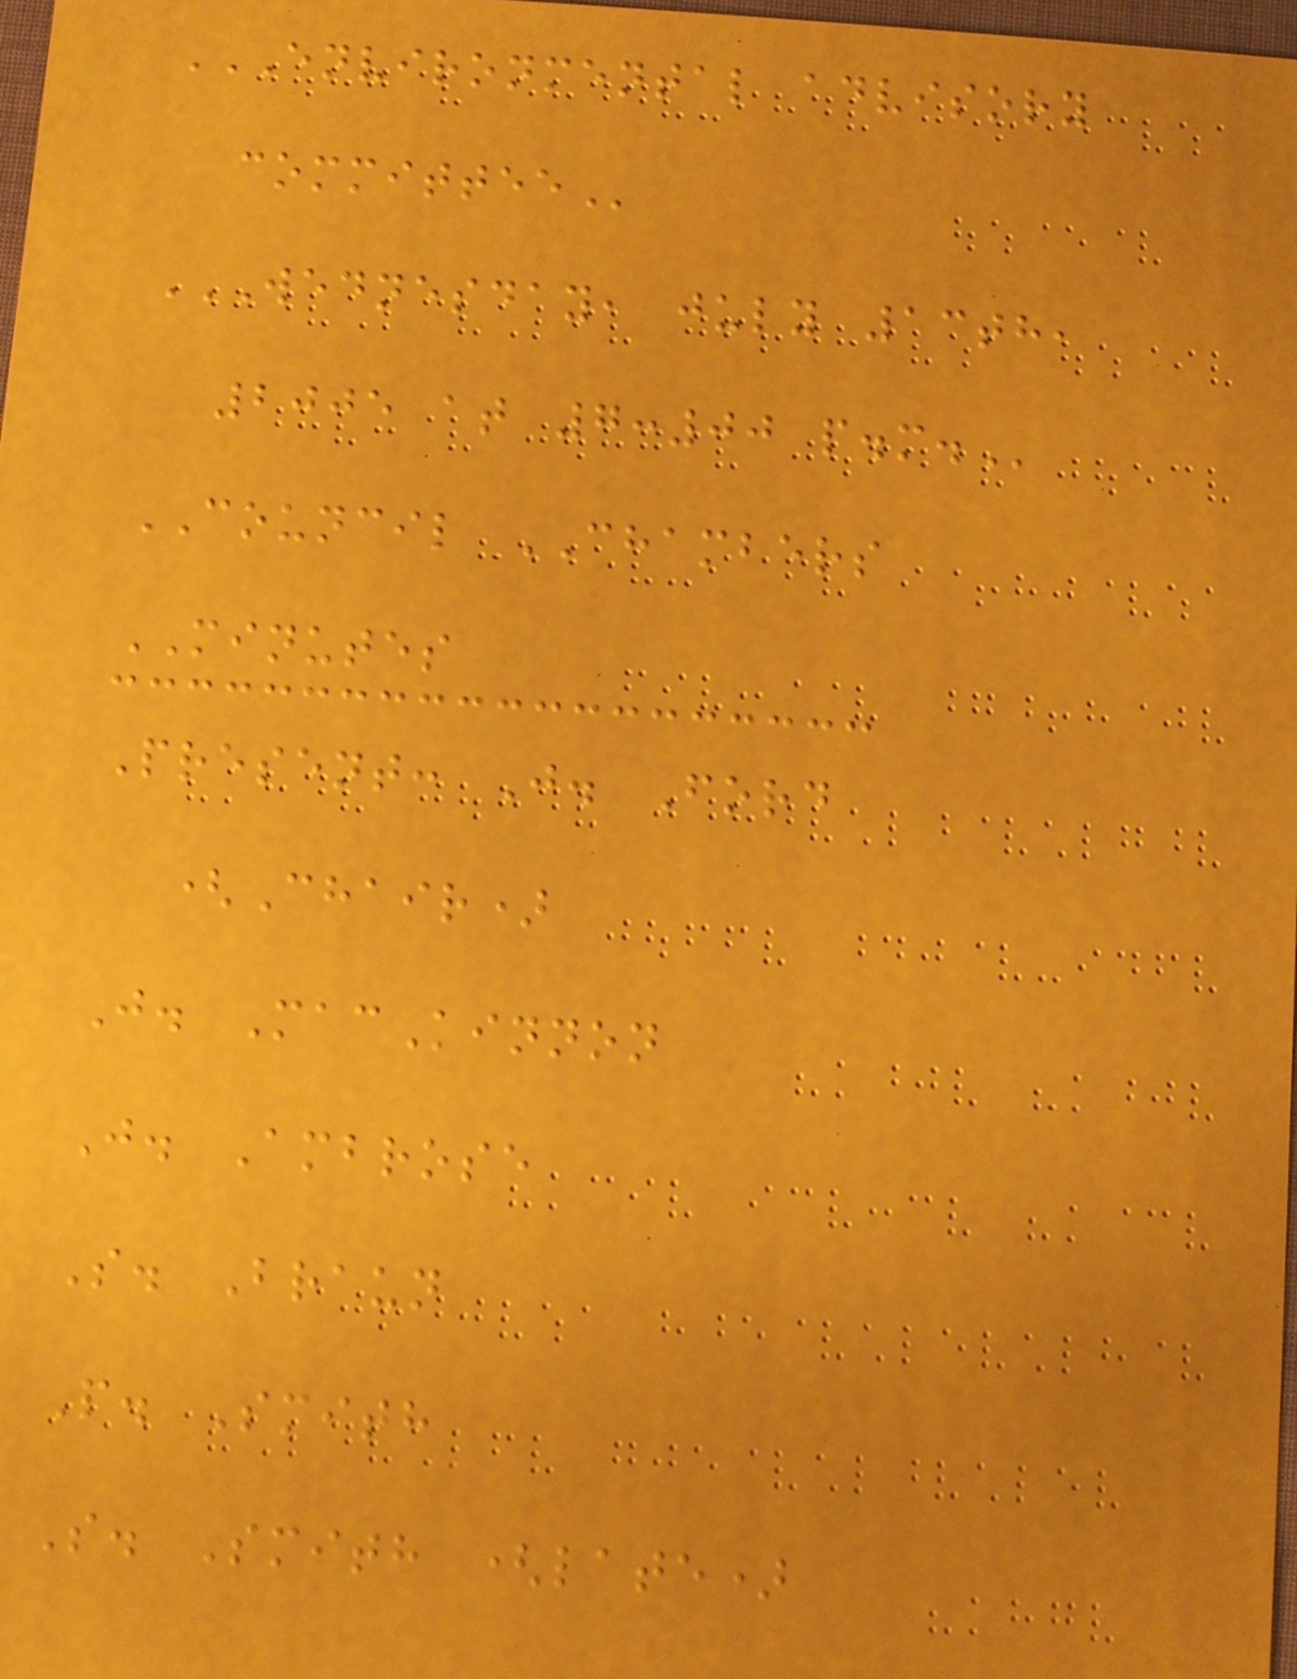ENVIRONMENTAL ADVISORY
COMMITTEE
WEDNESDAY, JULY 13TH,
2005 AT 7:00 P.M.
COUNCIL CHAMBERS
MINUTES
Present: J. Ford
(Chair)
J. MacKinnon
J. Ambrose
S. Braun
P. Smith
S. Smith (late)
